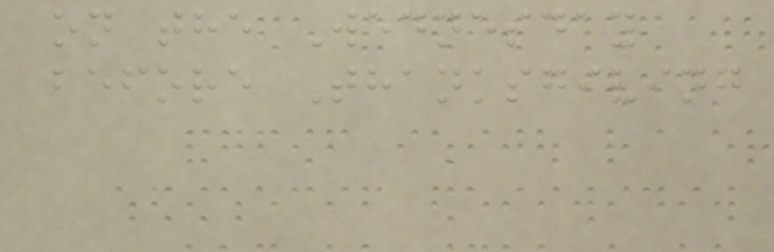on the Wednesday
before Thanksgiving
